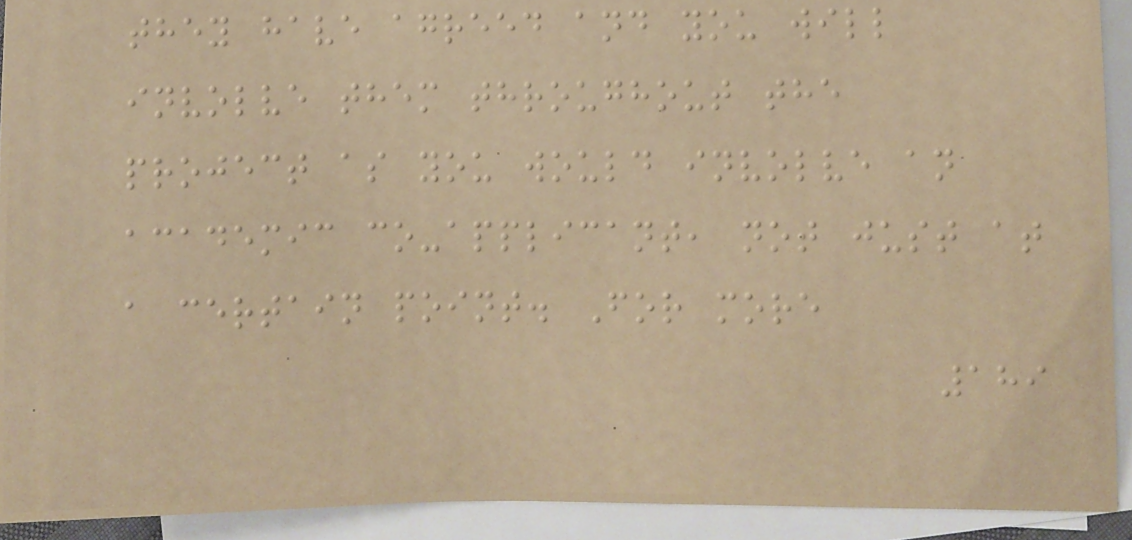they have agreed and you will
involve them throughout the
project as you would involve an
academic co-applicant, not just at
a certain point. For more
189
